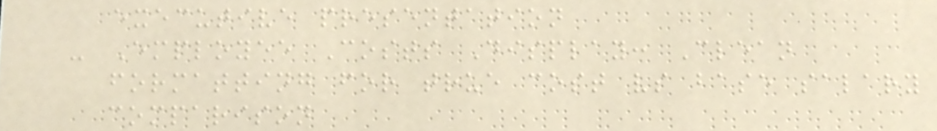executive presentation
- Employee Costs Display: Clean
formatting for true cost vs base salary
comparison
